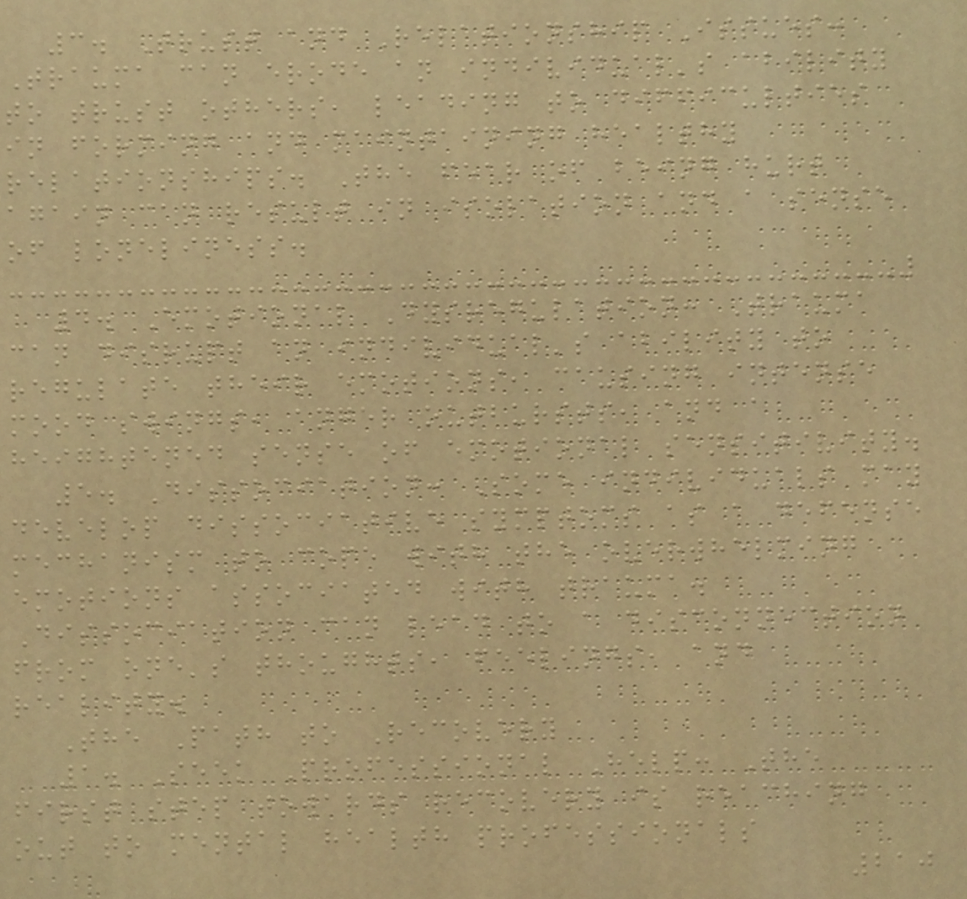3. Trust and Relationship Issues:
Trauma can erode an individual's ability
to trust others, leading to difficulties
in forming and maintaining healthy
relationships. The fear of being hurt
again can result in isolation and a sense
of loneliness.
4. Emotional Dysregulation: Trauma
can disrupt an individual's ability to
regulate their emotions, causing intense
mood swings, anger outbursts, and a
heightened sense of emotional sensitivity.
5. Dissociation: Some individuals may
develop dissociative symptoms as a defense
mechanism to cope with the overwhelming
emotions associated with trauma.
Dissociation can lead to a disconnection
from one's thoughts, feelings, and
reality.
The Path to Recovery
1. Seek Professional Help: The
first step towards recovery is reaching
out to mental health professionals
210
